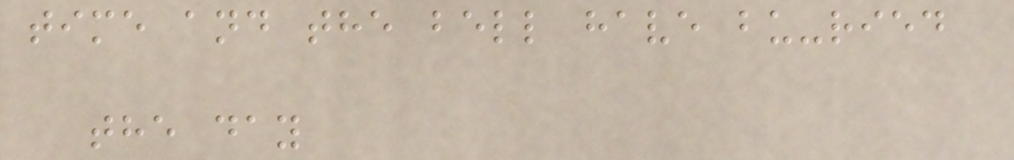time and the bell have bu-ried
the day
